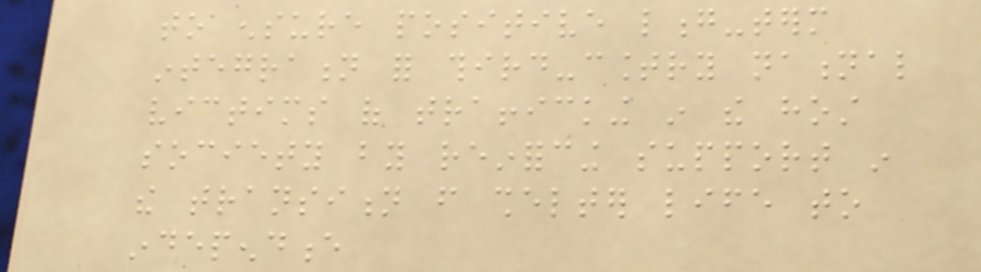to ensure positive long-term
integration for third-country national
victims of trafficking in the host
society by reinforcing support in
the transition from shelter life to
independence
